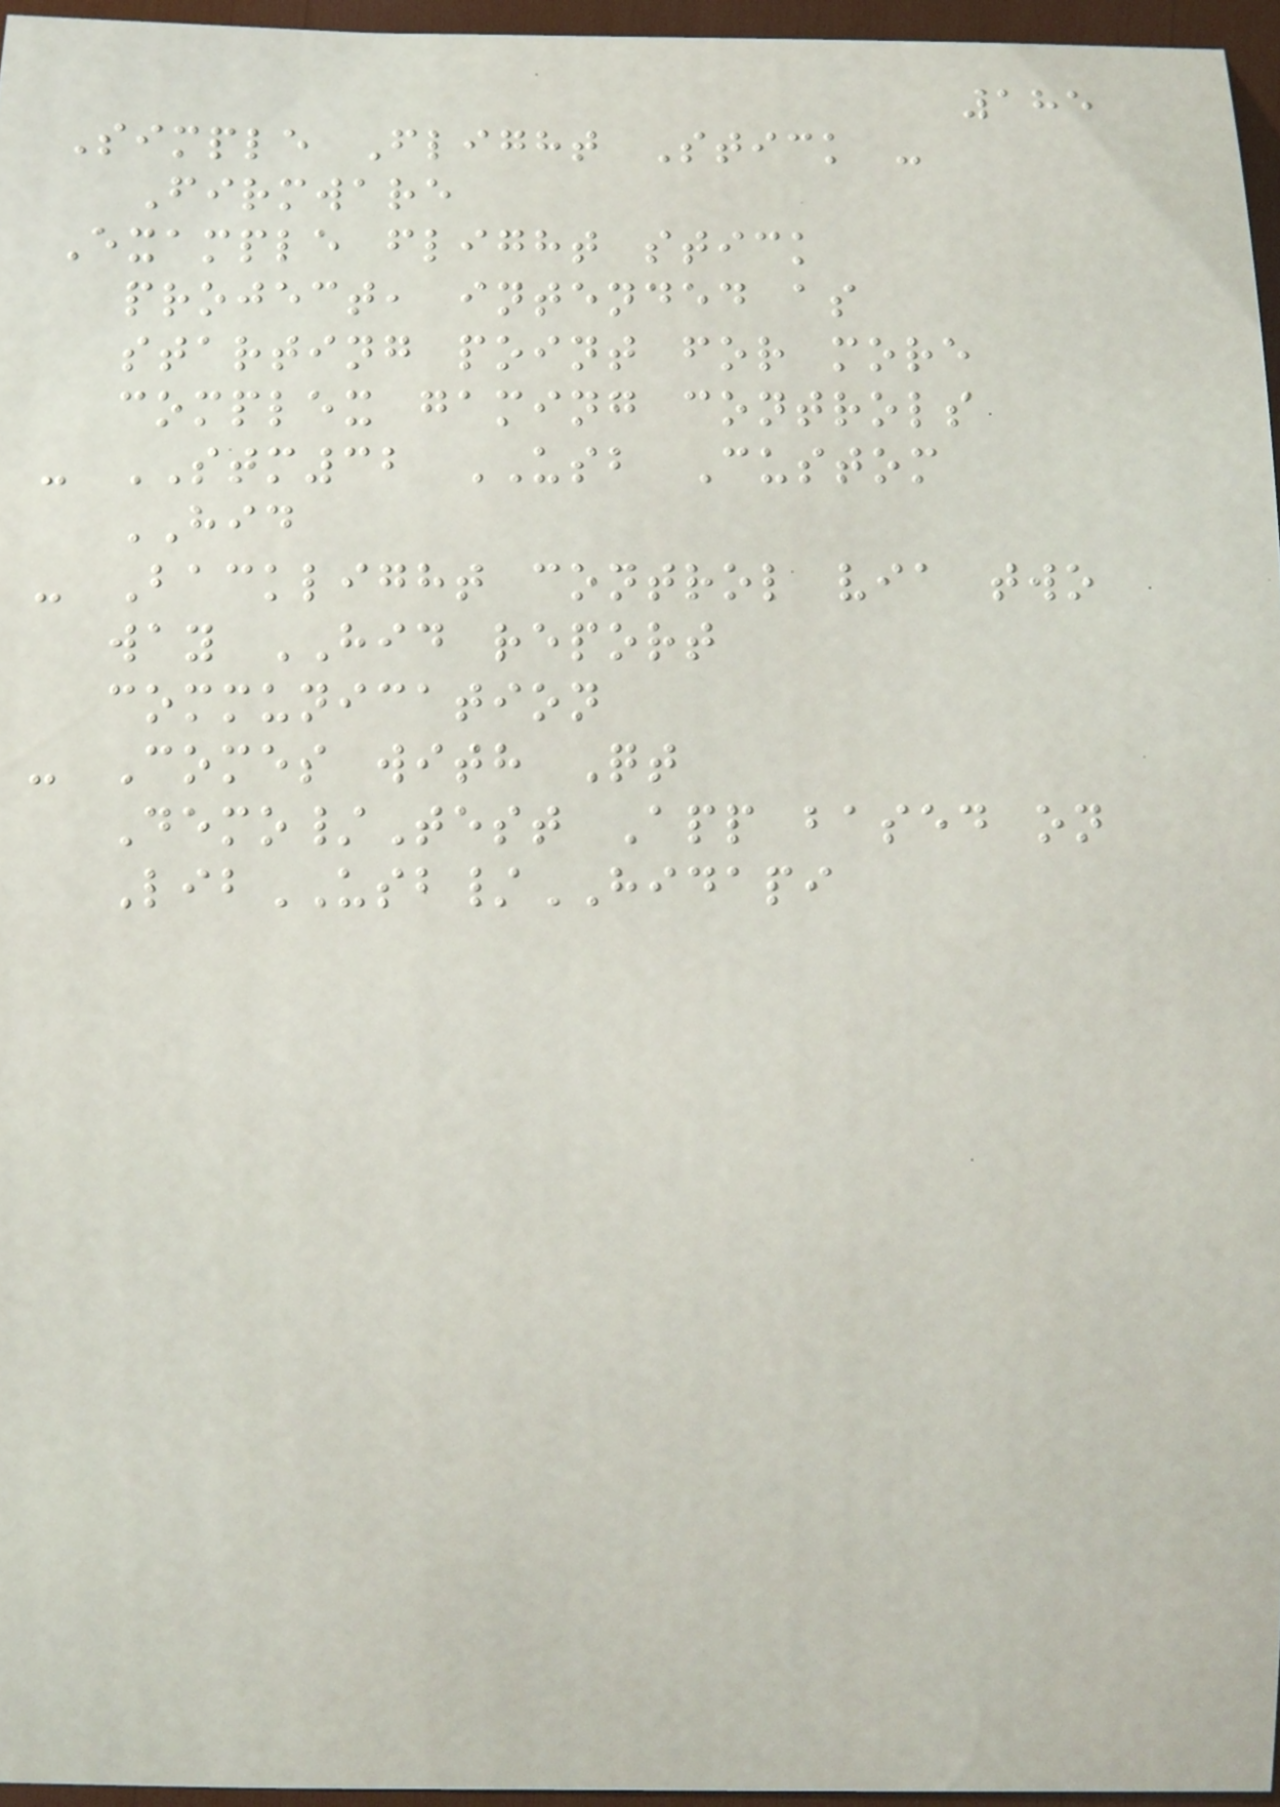185
Simple Flight Stick -
Firmware
Example flight stick
project, intended as
starting point for more
complex gaming controls
- STM32 USB Custom
HID
- Backlight control via two
way HID report
communication
- Comes with Qt
Demo/Test App based on
LibUSB/HIDAPI
